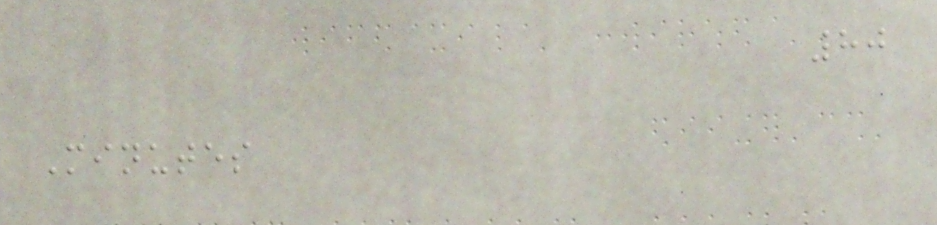80
Minutes
